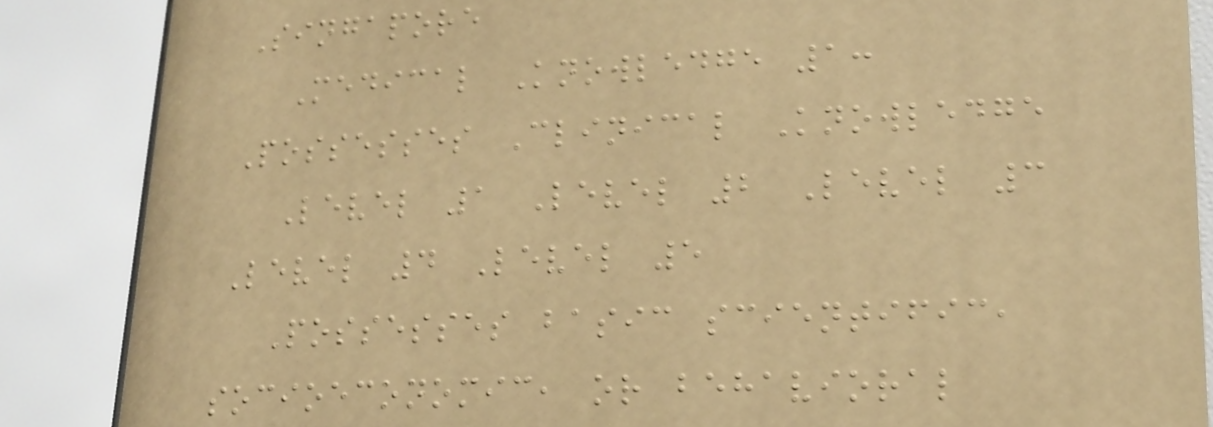Singapore
Medical Knowledge 1:
Possesses Clinical Knowledge
Level 1 Level 2 Level 3
Level 4 Level 5
Possesses basic scientific,
socioeconomic, or behavioral
